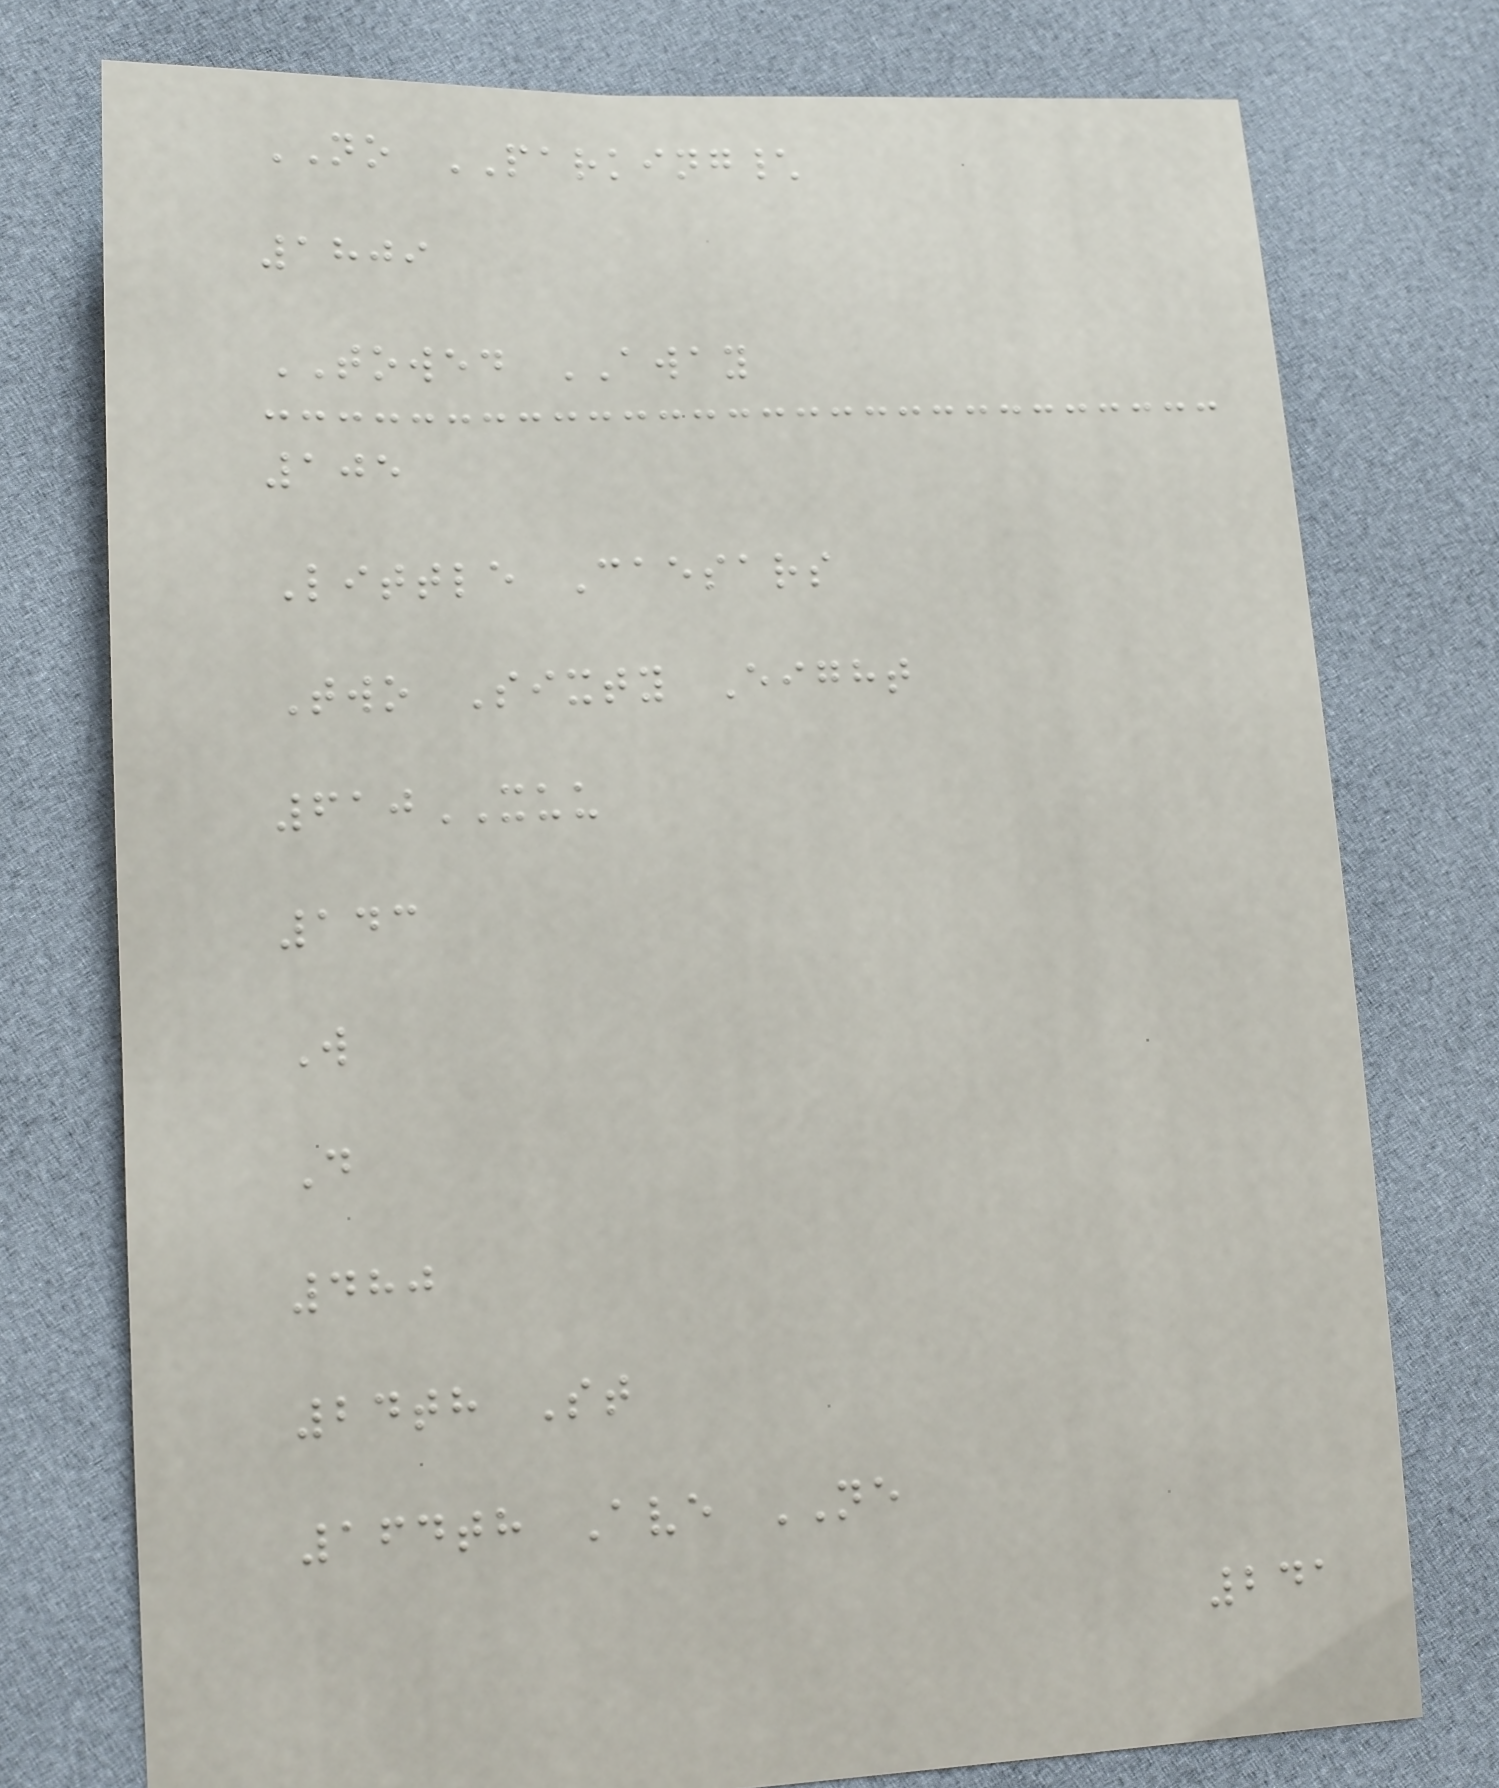NO PARKING\
1809
TOWED AWAY
105
Little Caesars
Two Sixty Eight
610XUU
143
W
D
480
24th St
164th Ave NE
241
